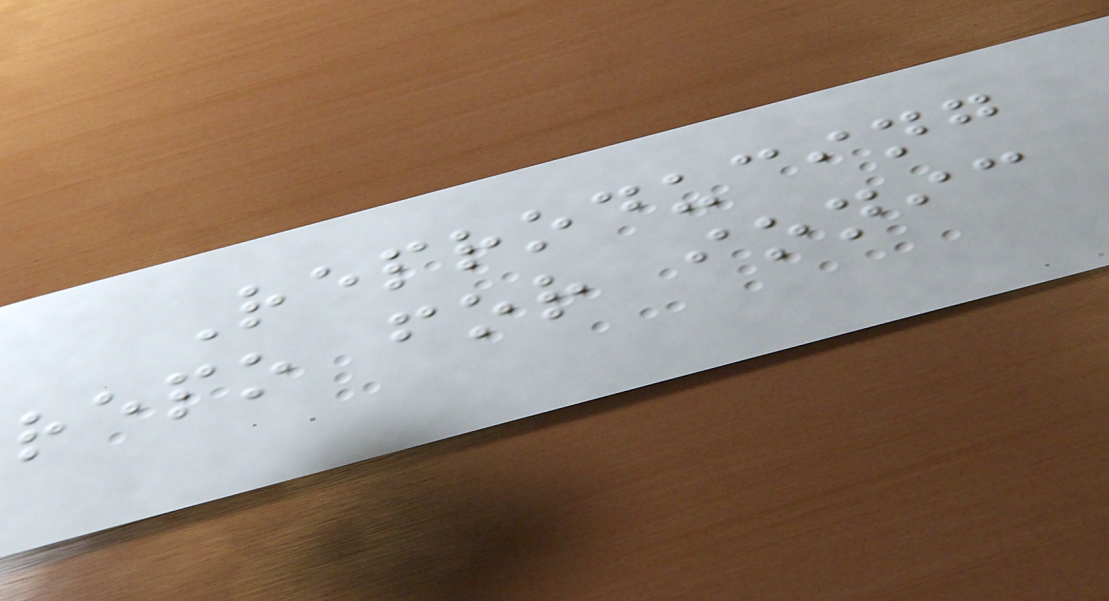Reproducing
repo for ionic
